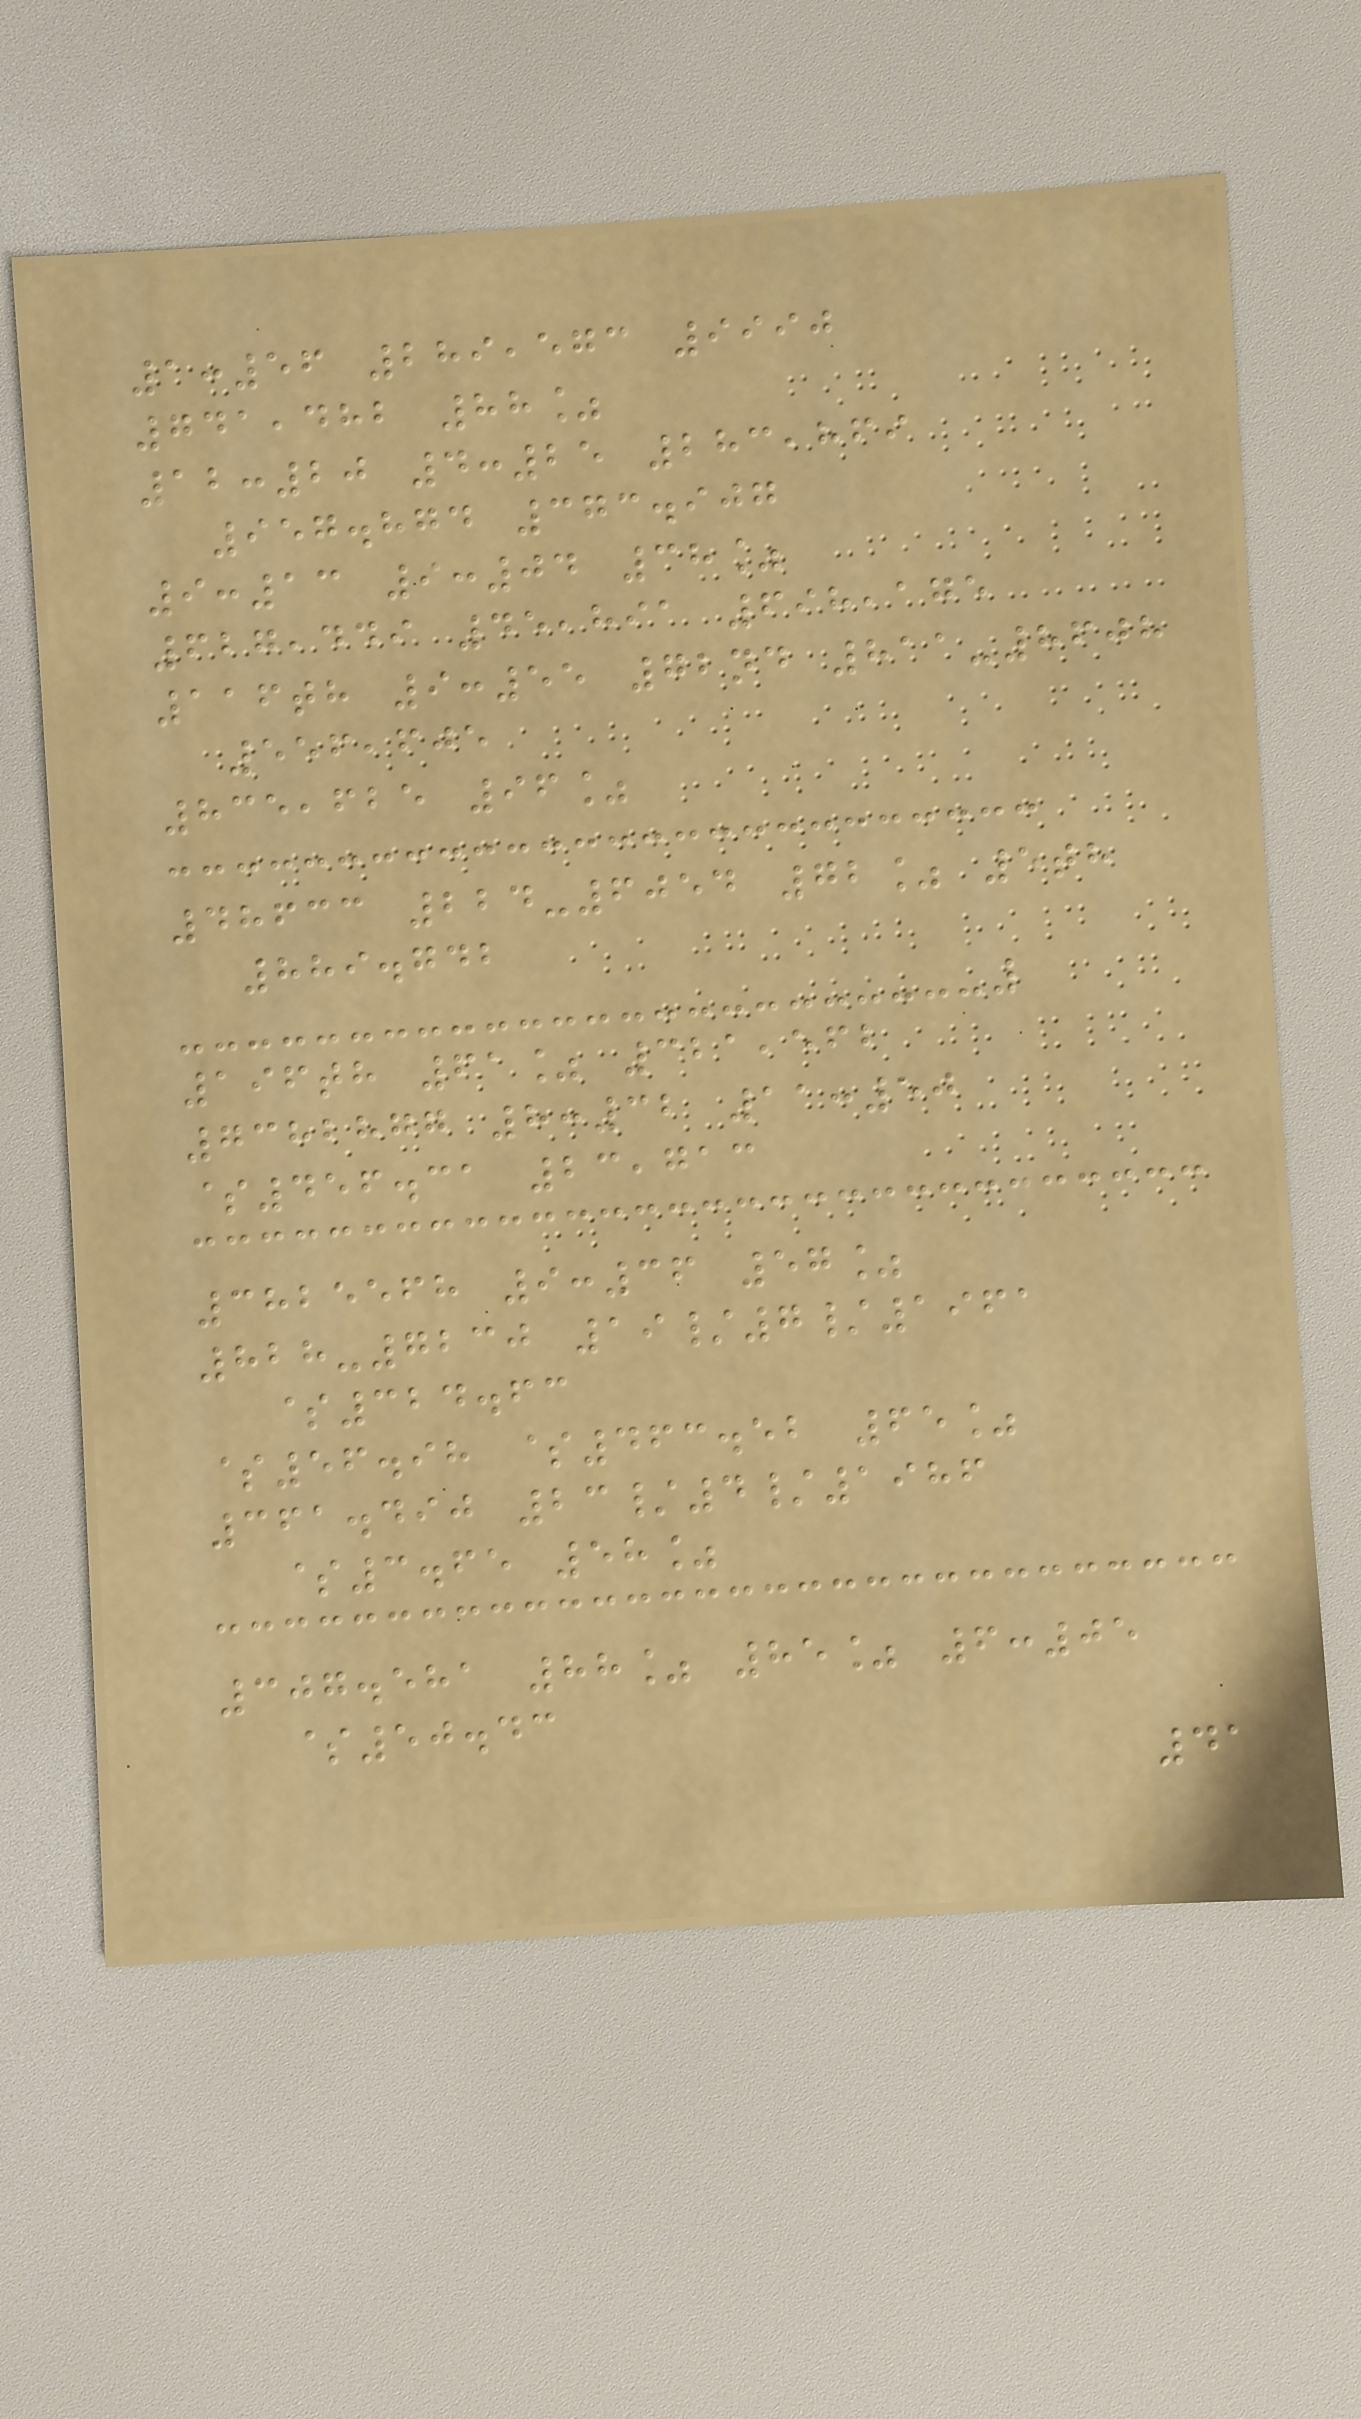1:56 289,573 9990
741,482 88%
12:20 4:25 283,869
957.874 373.907
9:13 9:04 38%
627,449 45,891 698,175
116th 9:55 72nd 811-8608
556,605
835,625 96%
48633 224-6054 72% 5th
889.742
196th 61% 321,562
7382877 8:32 11:50
$456.31 23,713
3825568 9:36 57%
828-7230 19/7/1961
$324.63
$56.98 $463.52 65%
361.490 23/4/1986
$3.65 58%
307.581 88% 85% 6:05
$50.43
41
